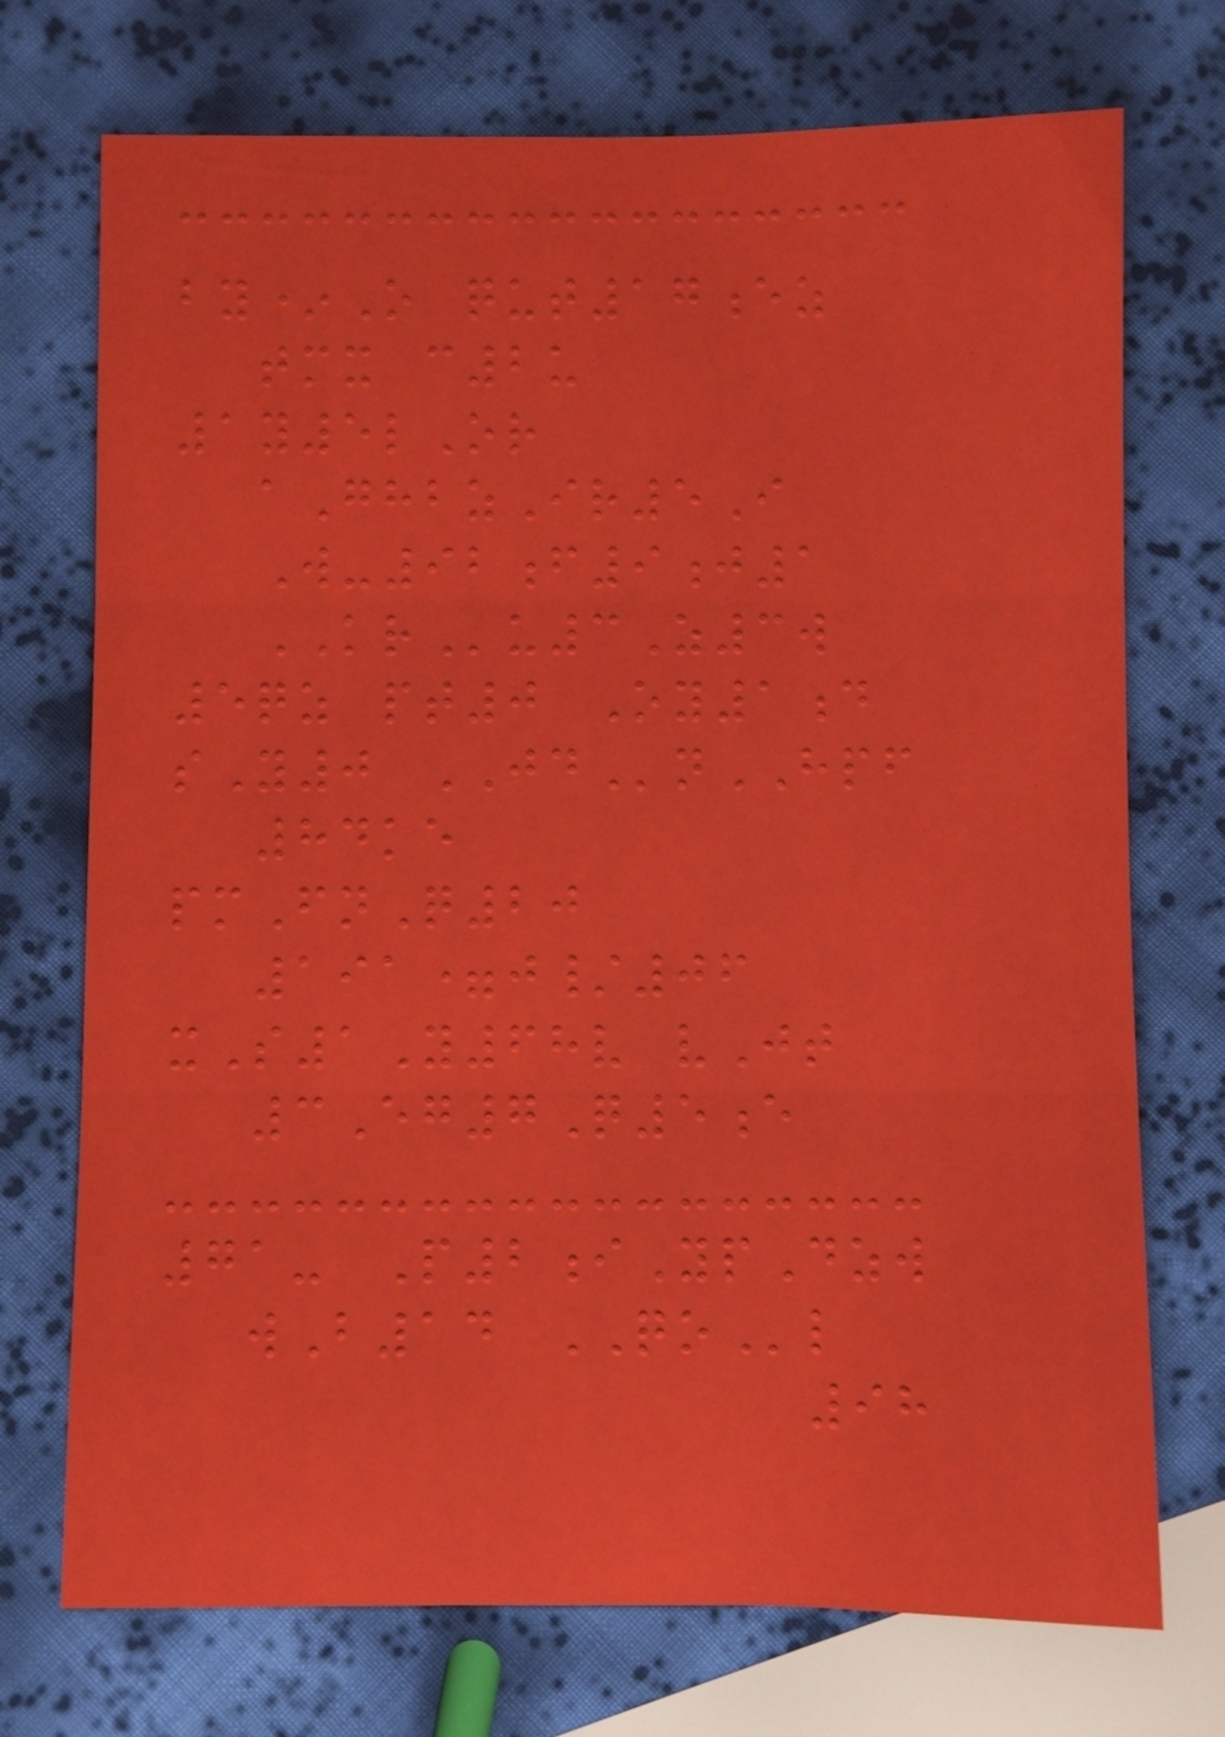by*O qut17ez
tmx c2u
1y5lOr
aGhbzIr5I
W-92f9j1
KRu3Z3w
5qz pt0 Oy1d
sY0 JDnHPF
84ke
pmFnQ20
191=j/06
xS1Y68v vJt
3Eg7Q5e
71- P2iYpDzw
wB14 QOl
98
